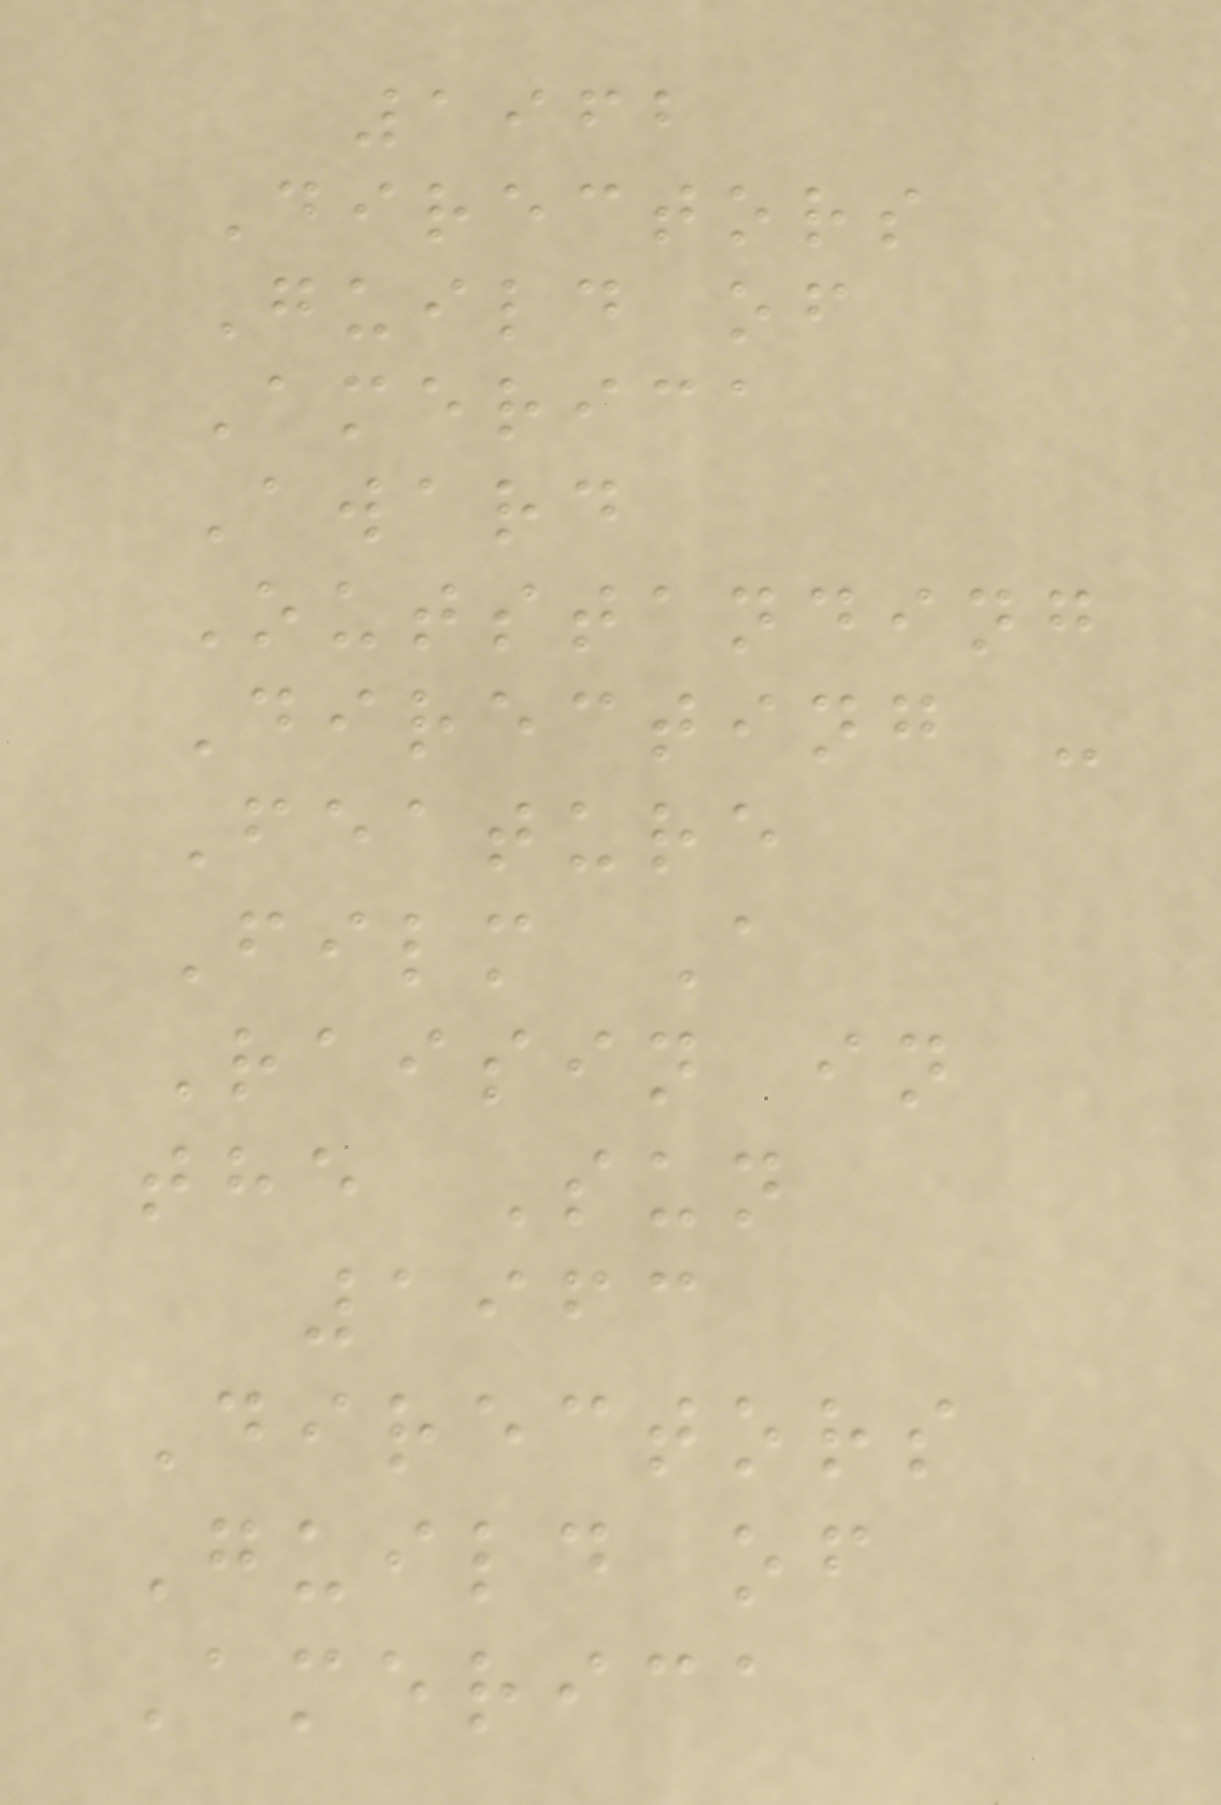1962
Directors
Guild of
America
Award
Outstanding
Directing -
Feature
Film A
Raisin in
the Sun
1963
Directors
Guild of
America
